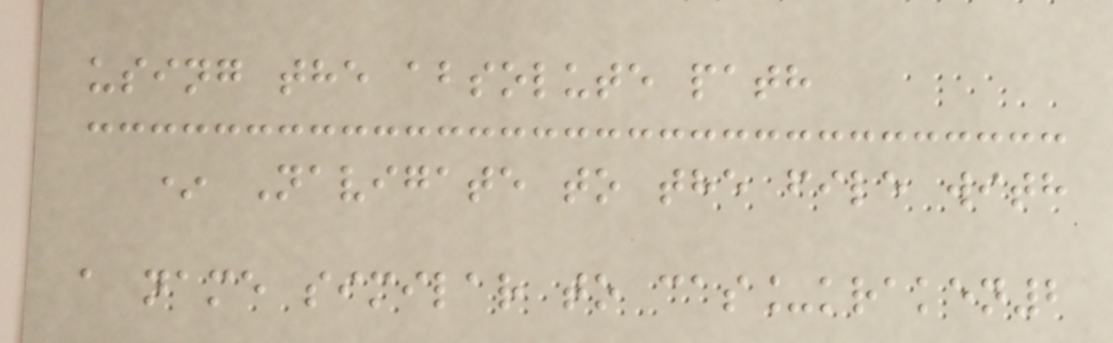using the absolute path
* Navigate to the file with
a name similar to cas_kraken2
